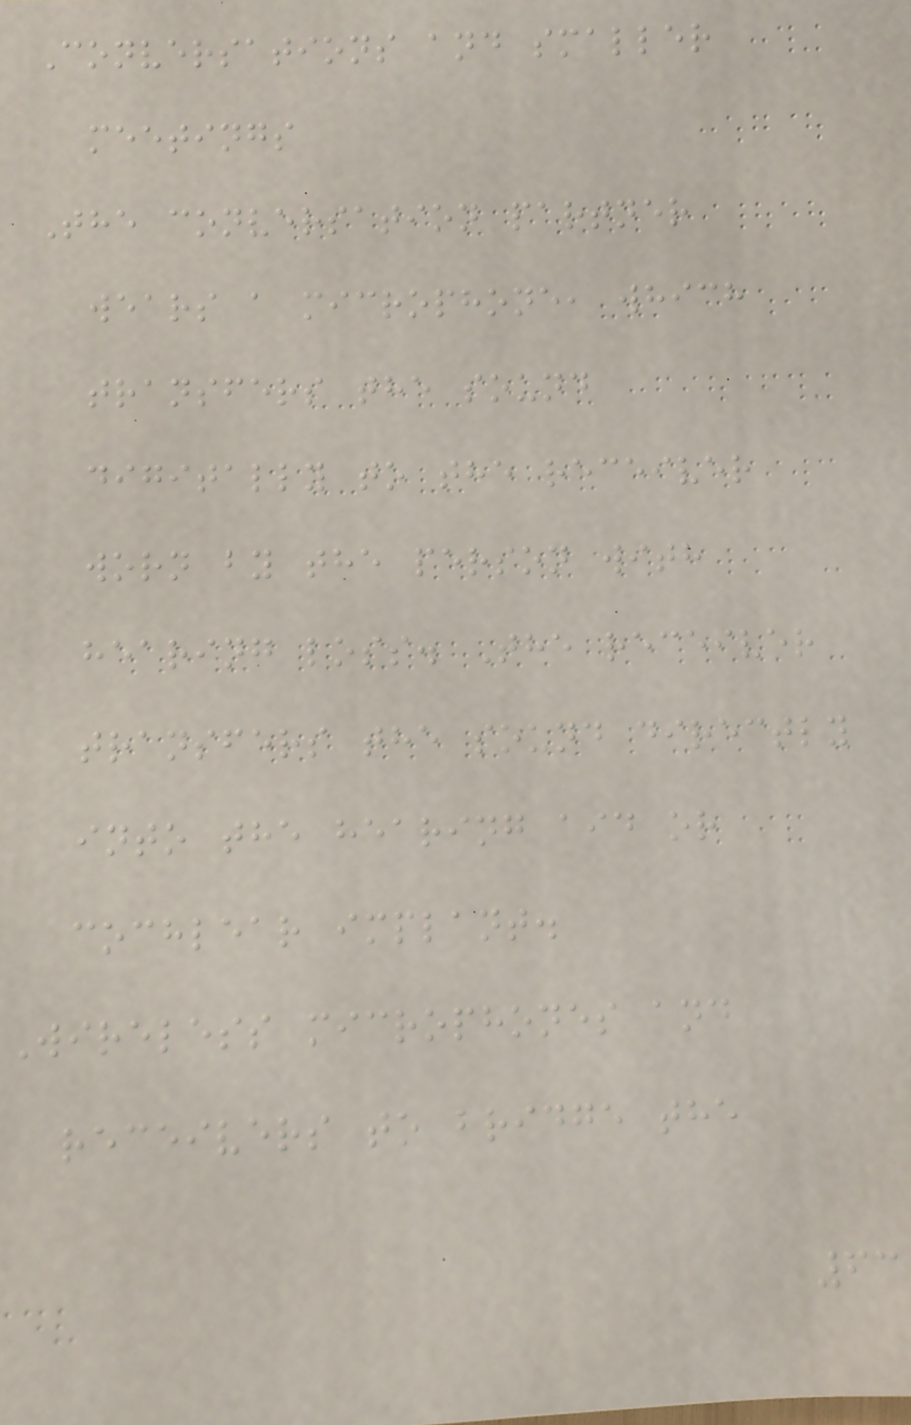Conversations and smaller
meetings
The conversation partner
wears a microphone, which
transfers the sound
digitally to the receiver
worn by the person with
hearing loss. The receiver
transfers the sound directly
into the hearing aid or
cochlear implant.
Wireless microphones and
receivers to bridge the
63
